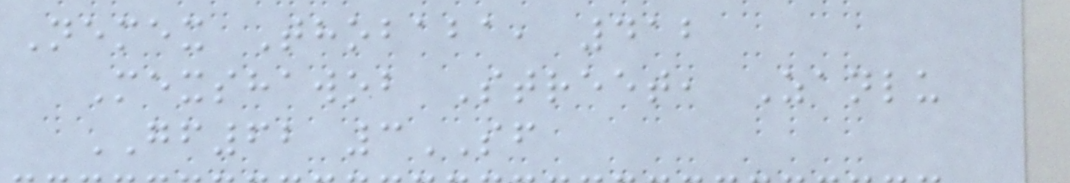Nemex Thobaba, 412
Mexshawob Street, Zanlu
GF62 3SF
